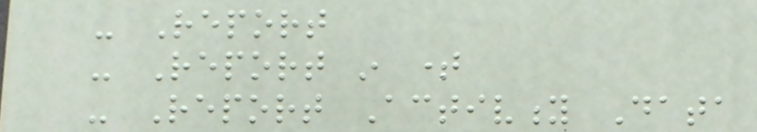- Report
- Report in time
- Report Activity Data
